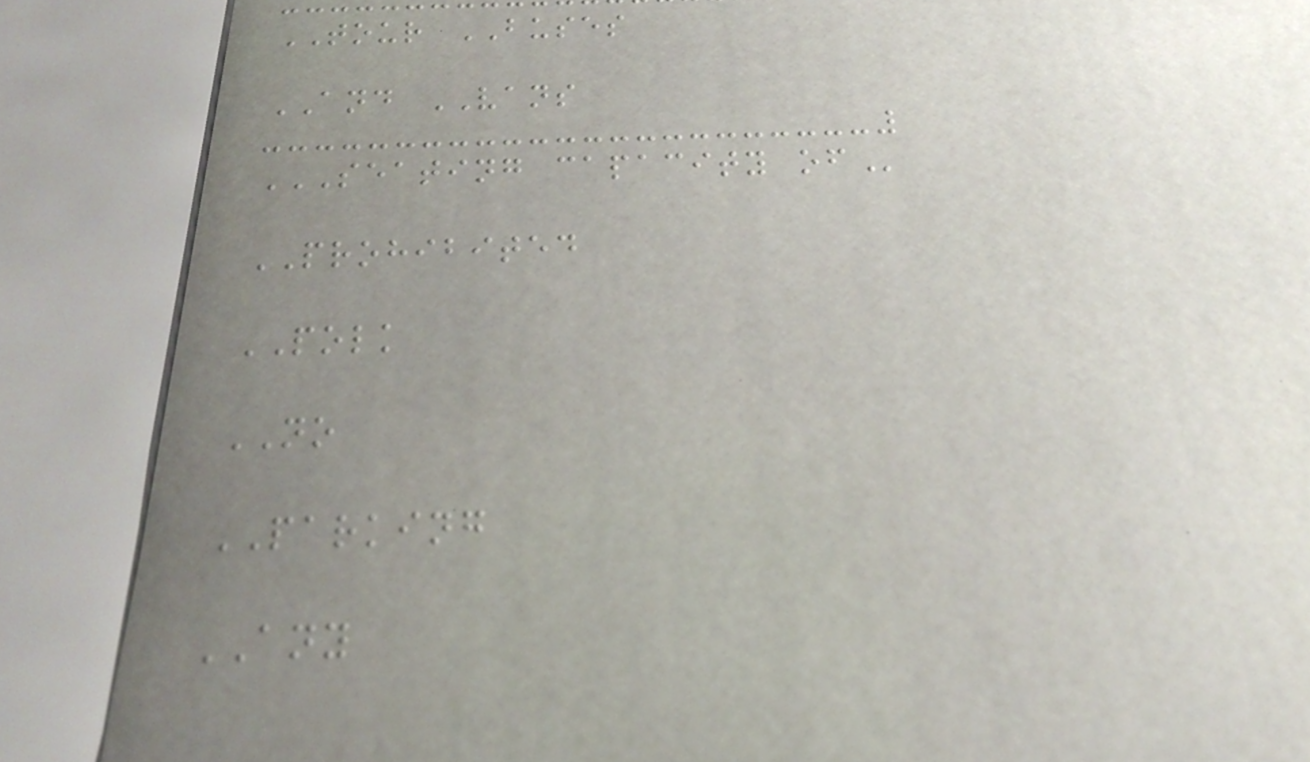TOUR BUSES
AND VANS
SEATING CAPACITY OF
PROHIBITED
POLK
NO
PARKING
ANY
